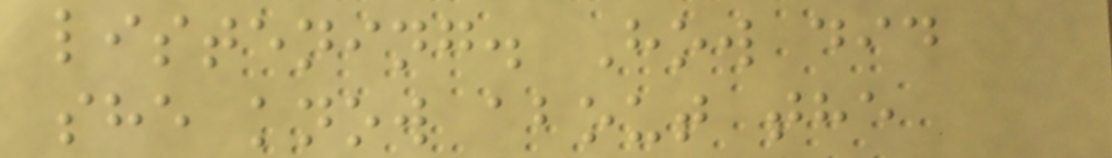listening. How did
she know about the
